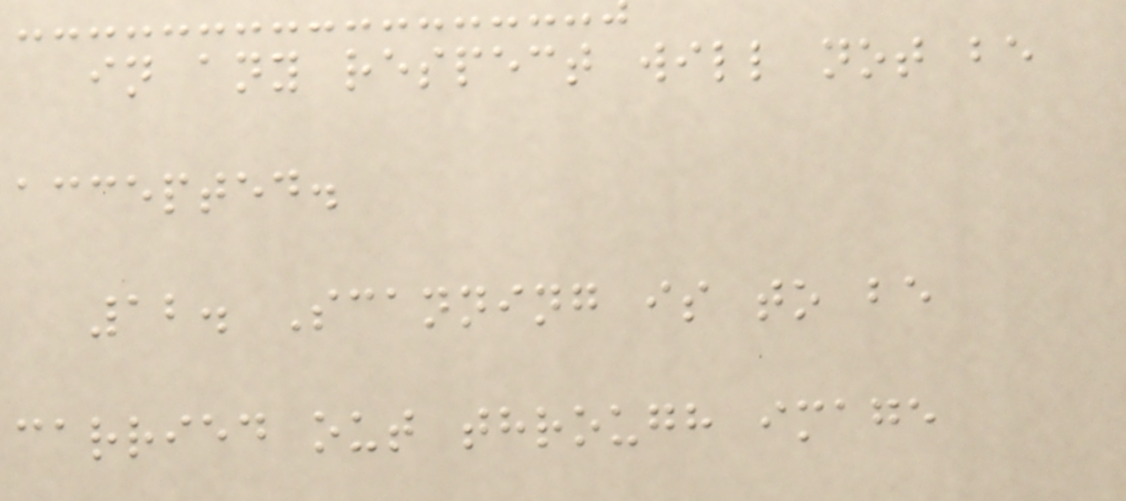in any respect will not be
accepted.
12. Scanning is to be
carried out through image
